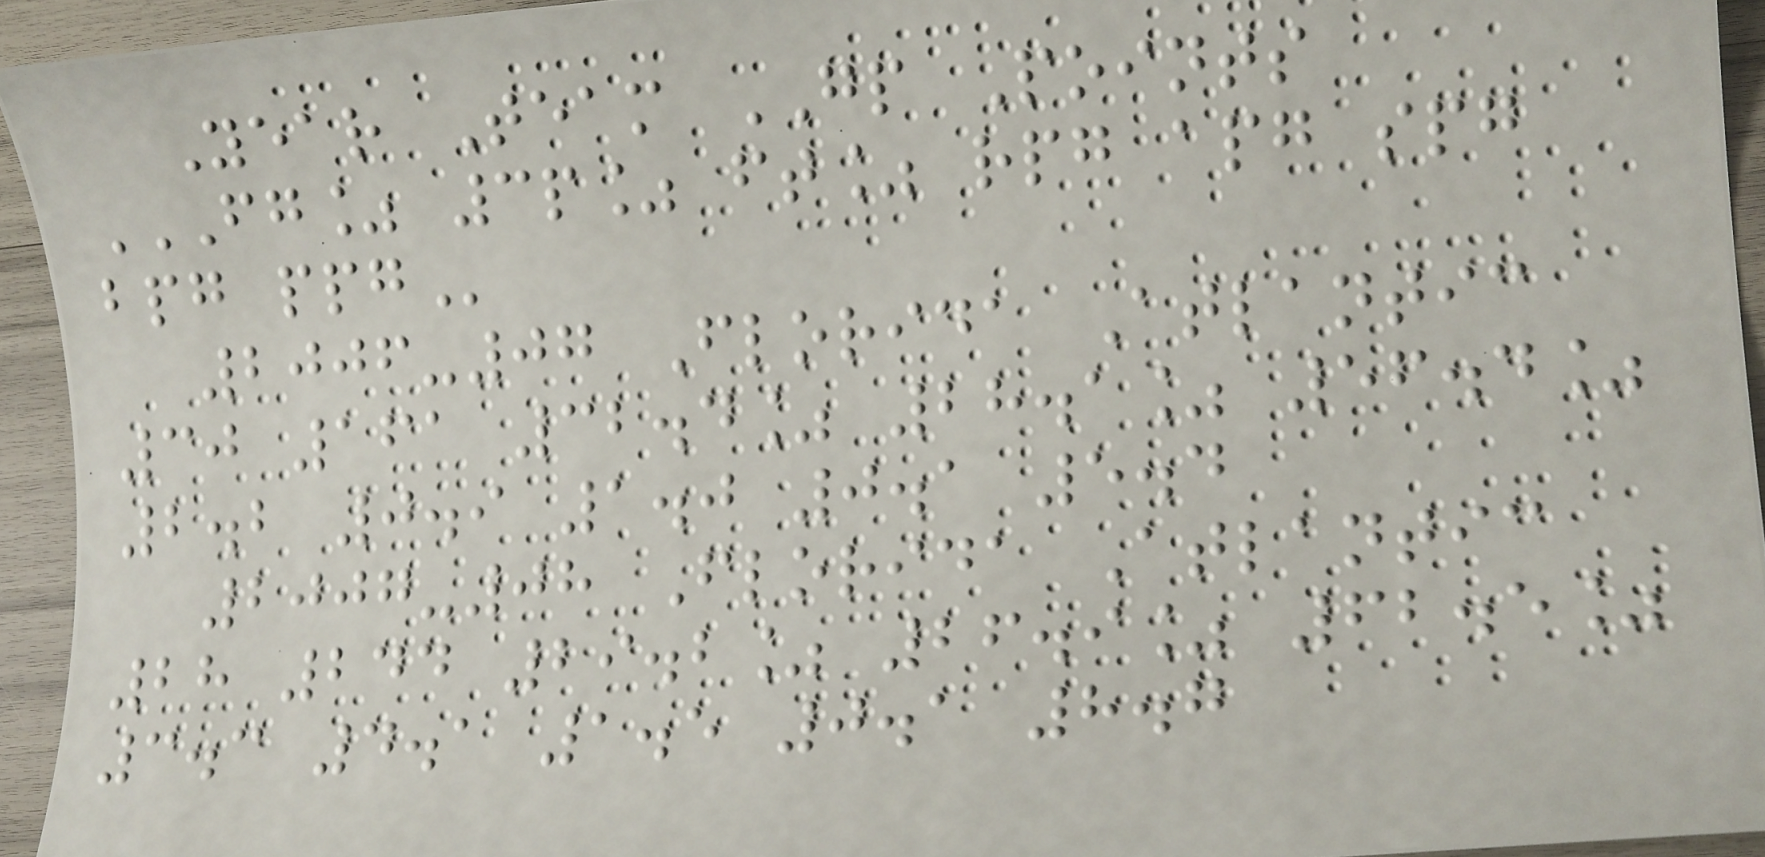Year Team GP Points
FG% 3P% FT% RPG APG SPG
BPG PPG
2006-07 Florida Atlantic
30 161 32.4% 28.1% 56.4%
2.2 0.9 1.0 0.1 5.4
2007-08 Florida Atlantic
28 244 29.2% 26.9% 62.5%
3.3 4.1 1.5 0.1 8.7
